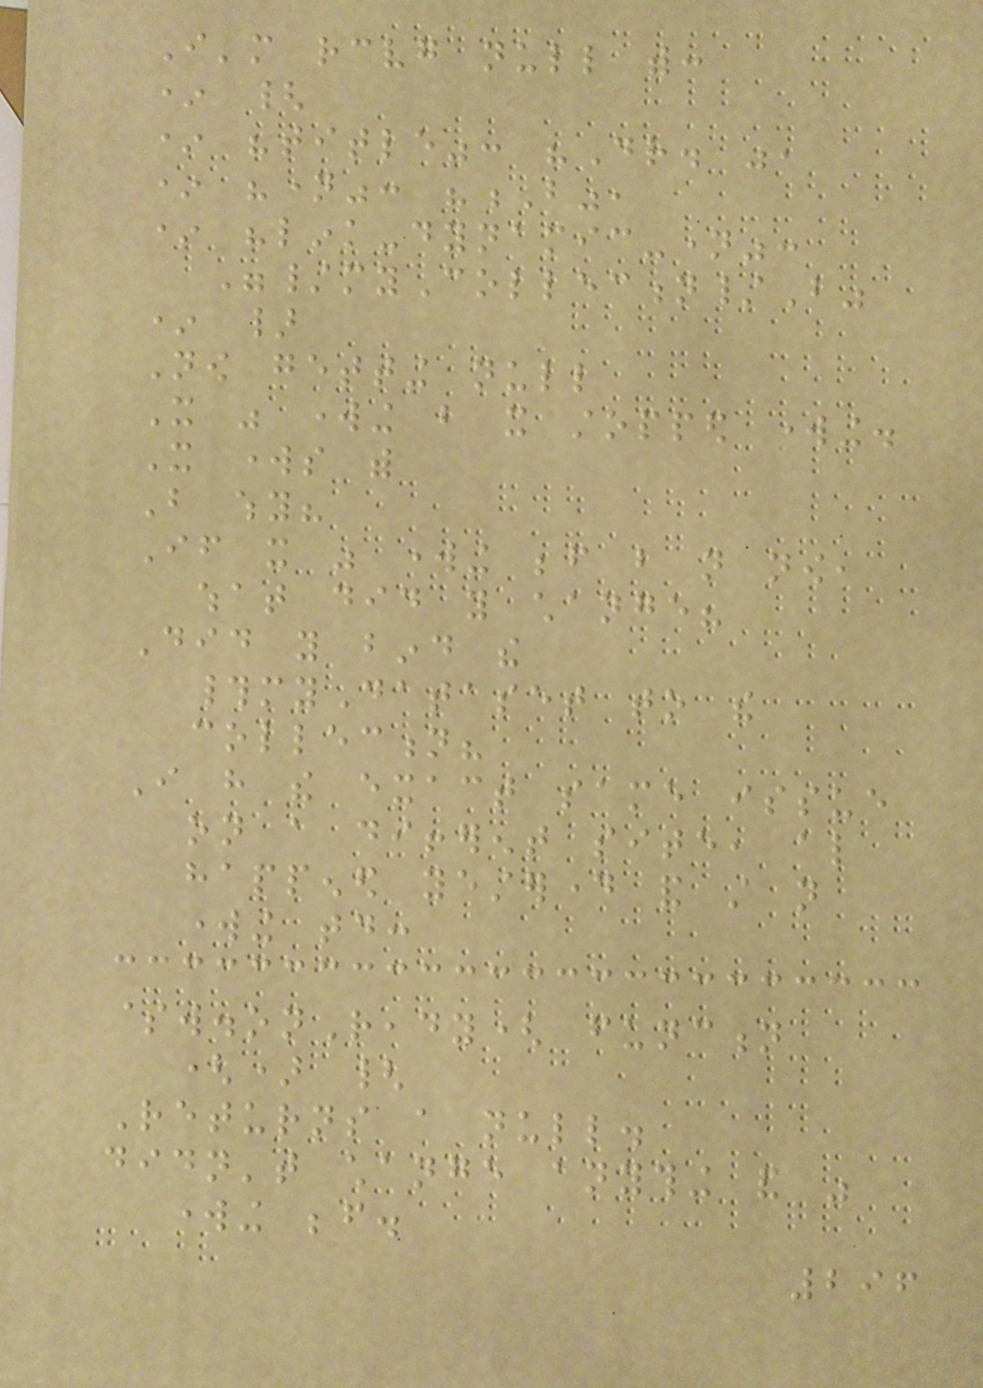I'm receiving null with:
* {
* "title": "Dr. ",
* "name": "B",
* "link-dynamic-name":
"/myCollection/B"
* }
Now getting null
It was working but it stopped working.
It works with
But why?
If it was working before but not now,
what did you change?
Did you bind the
#myDataset to the
collection?
I have the exact same issue
on a different site, also
happened yesterday and still not
working today:
$w.onReady( function
() {
Returns a null.
didn't change anything and was
working before.
296
